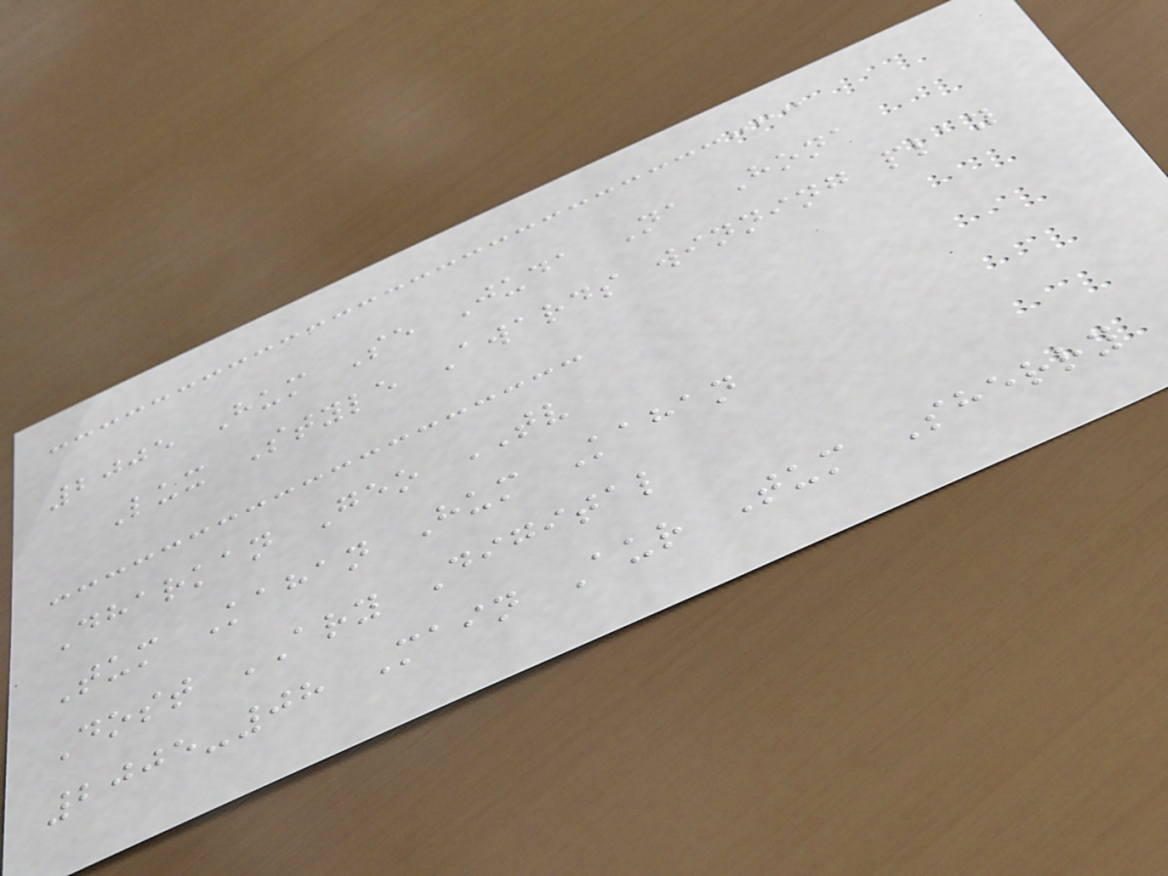2005 Hum Se Juda Na Hona
Lux Style Awards winning play
Dharkan Geo TV
Tum Kahan Hum Kahan
Dost ARY Digital
2005-08 Main Aur Tum Sherry
